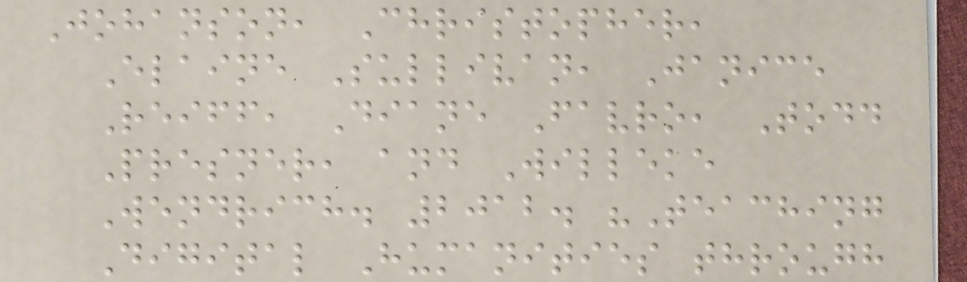Johanson, Christopher,
Elaine Sullivan, Janice
Reiff, Diane Favro, Todd
Presner, and Willeke
Wendrich. 2012. "Teaching
Digital Humanities through
